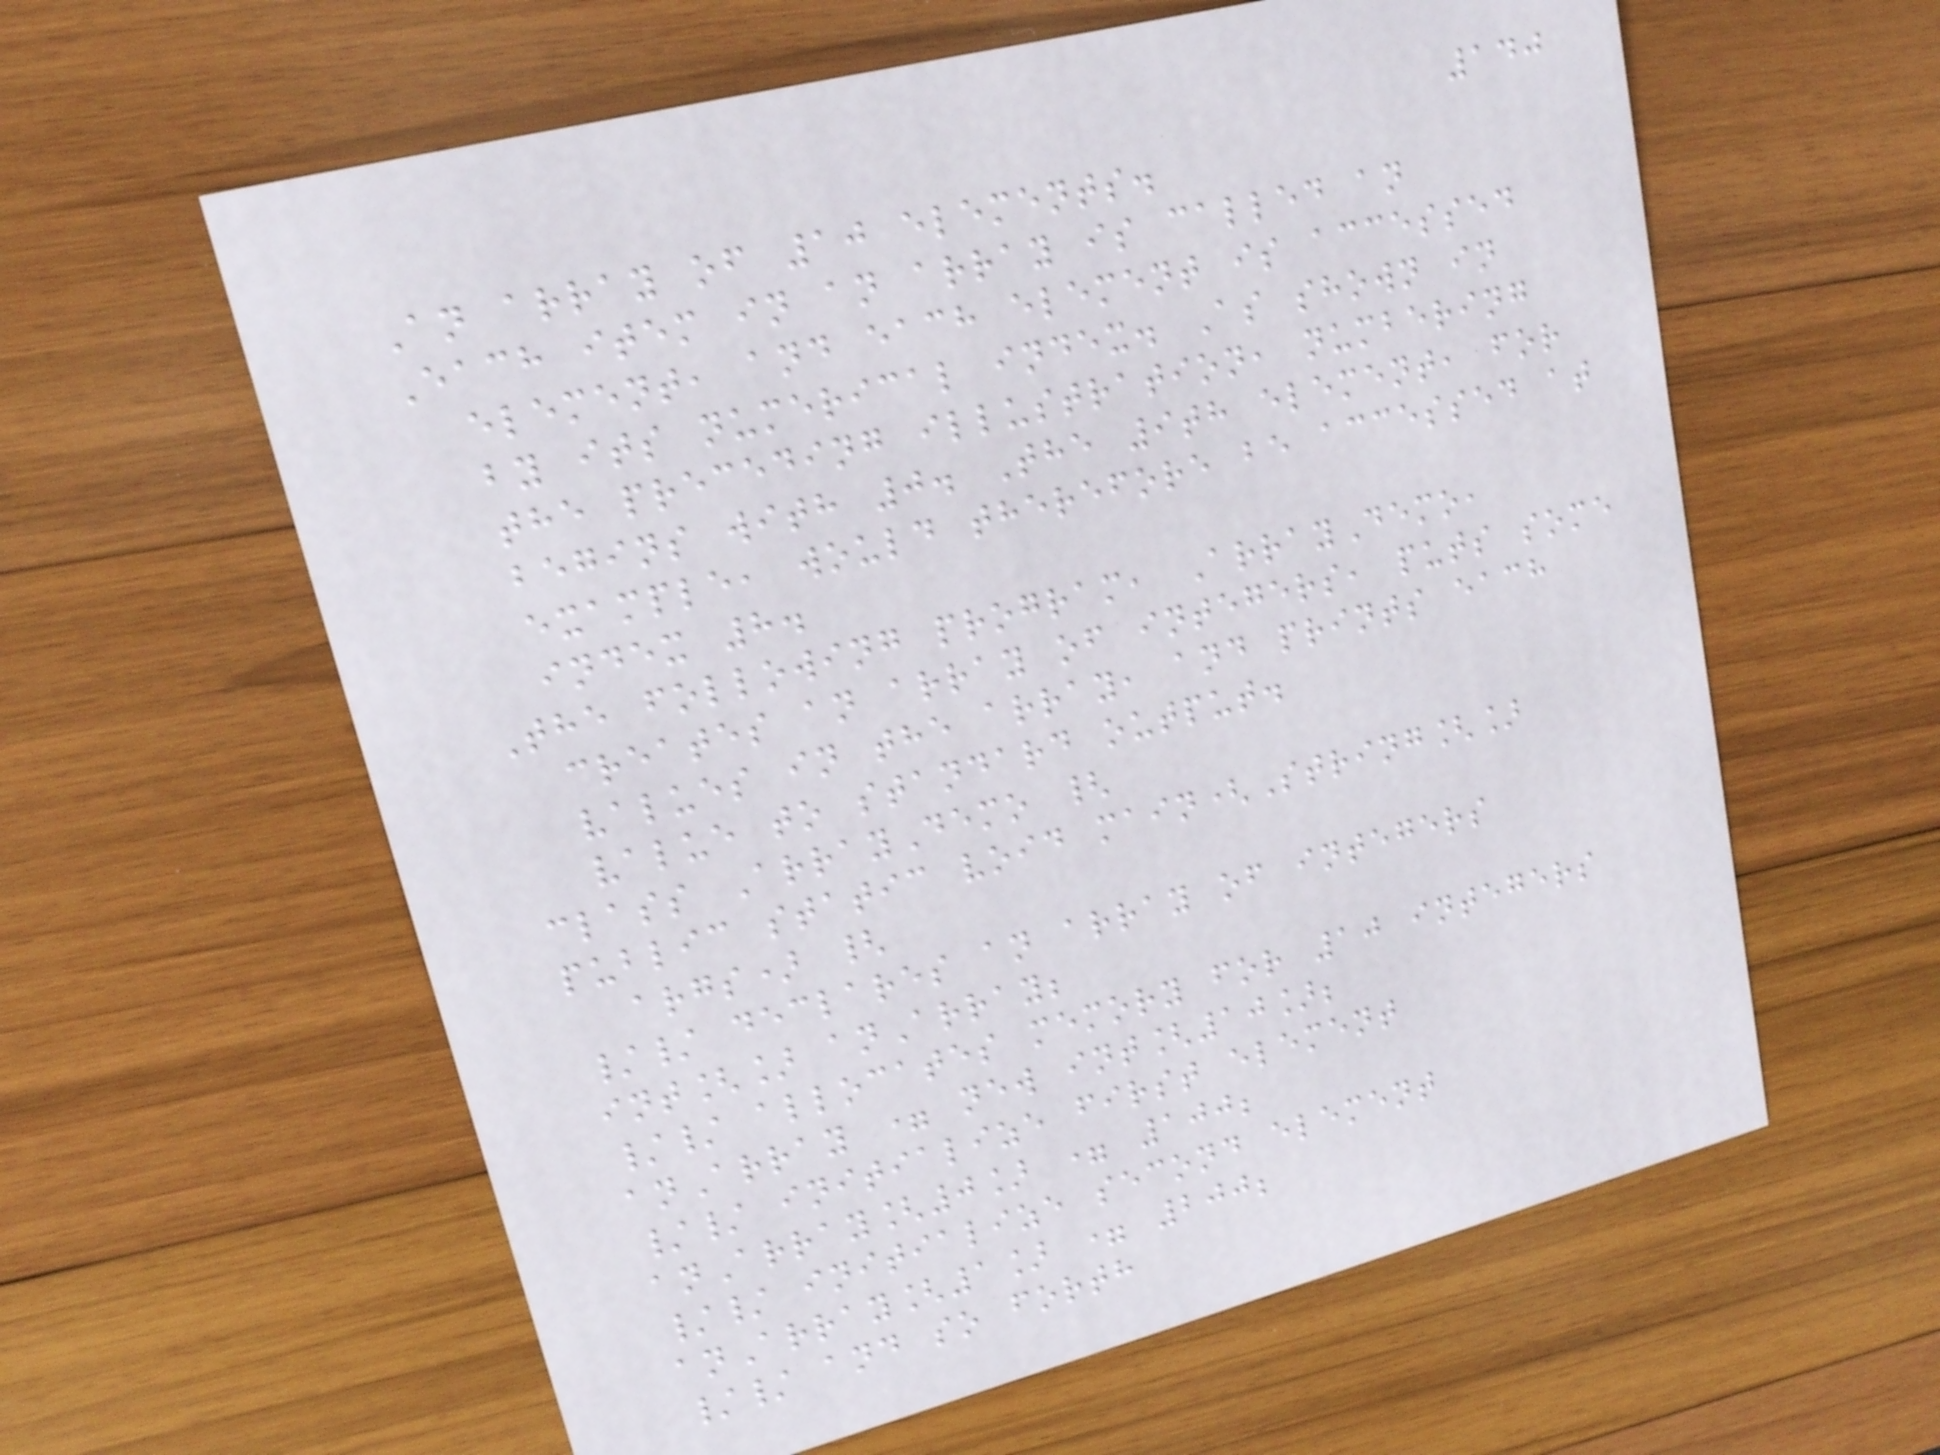140
An array of 10 elements.
Each item in an array is called an
element, and each element is accessed
by its numerical index. As shown in
the preceding illustration, numbering
begins with 0. The 9th element, for
example, would therefore be accessed at
index 8.
The following program, ArrayDemo,
creates an array of integers, puts some
values in the array, and prints each
value to standard output.
class ArrayDemo {
public static void main(String[]
args) {
// declares an array of integers
int[] anArray;
// allocates memory for 10 integers
anArray = new int[10];
// initialize first element
anArray[0] = 100;
// initialize second element
anArray[1] = 200;
// and so forth
